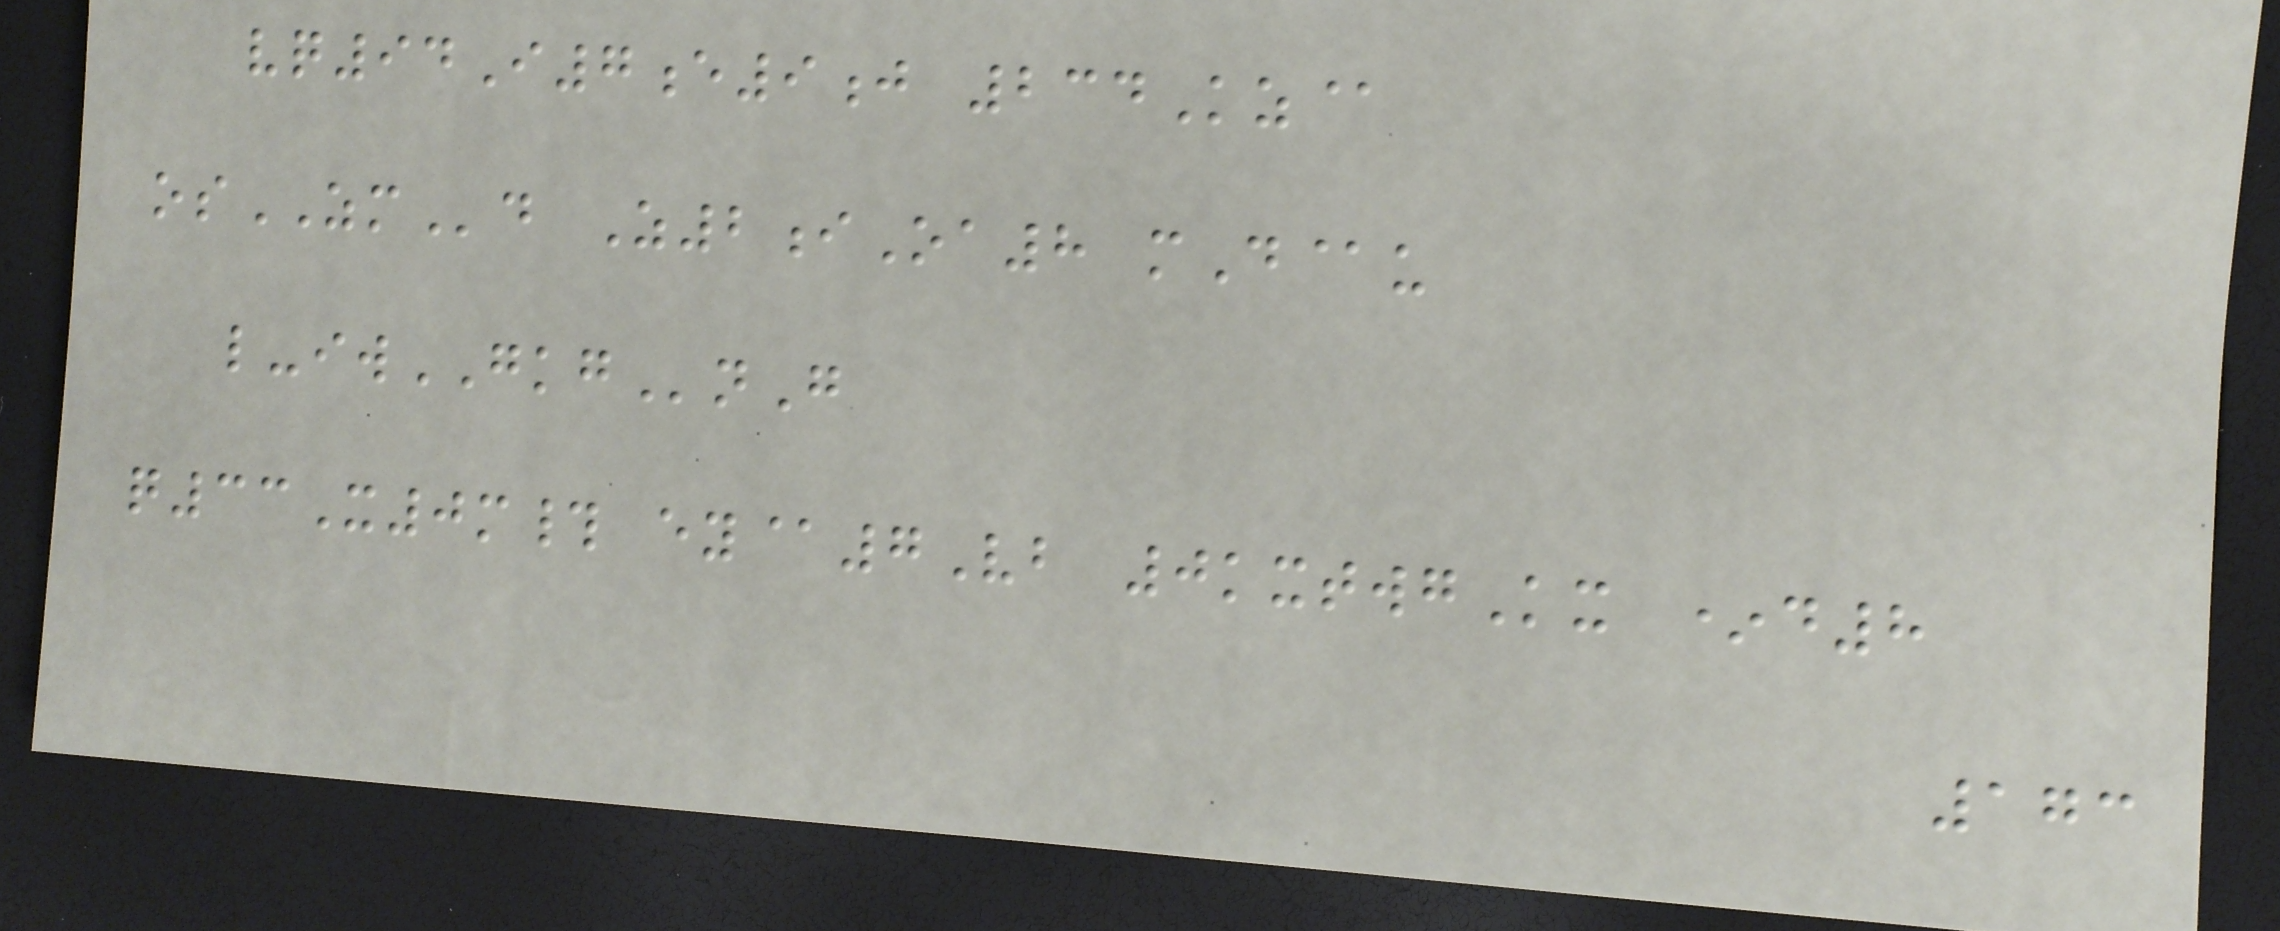vq94I7e9j 234Kz@
osZMd Z2iOa8 mD@u
l-iwGKGnG
q33X0m# ey@7Vb 0kxtwgKx *d8
173
